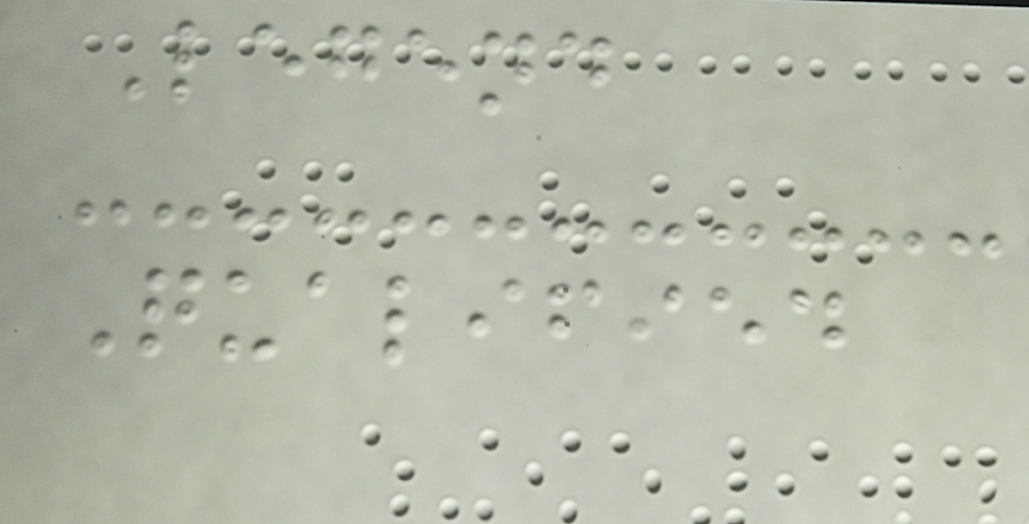Legend
Qualified
